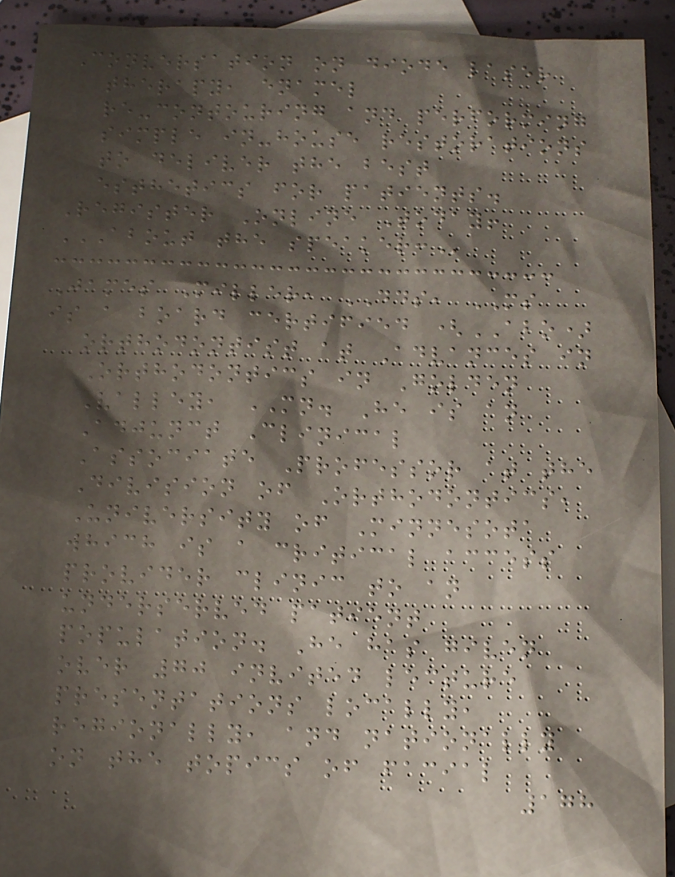Conversation on diode laser
therapy, enamel
re-contouring and performing
simple in-house restorations
to deliver the best
esthetics for patients.
Register Online Today!
ABOUT THE SPEAKER:
James Miller, DDS, MS
is a board certified (ABO)
orthodontist at Advances in
Orthodontics in Golden
Valley, MN. He is an
Adjunct Clinical
Associate Professor at the
Division of Orthodontics,
University of Minnesota
which is a critical access
provider clinic to an
underserved patient
population. He has given
over 70 invited lecture
presentations locally,
regionally, and nationally
on the topics of facial
178
